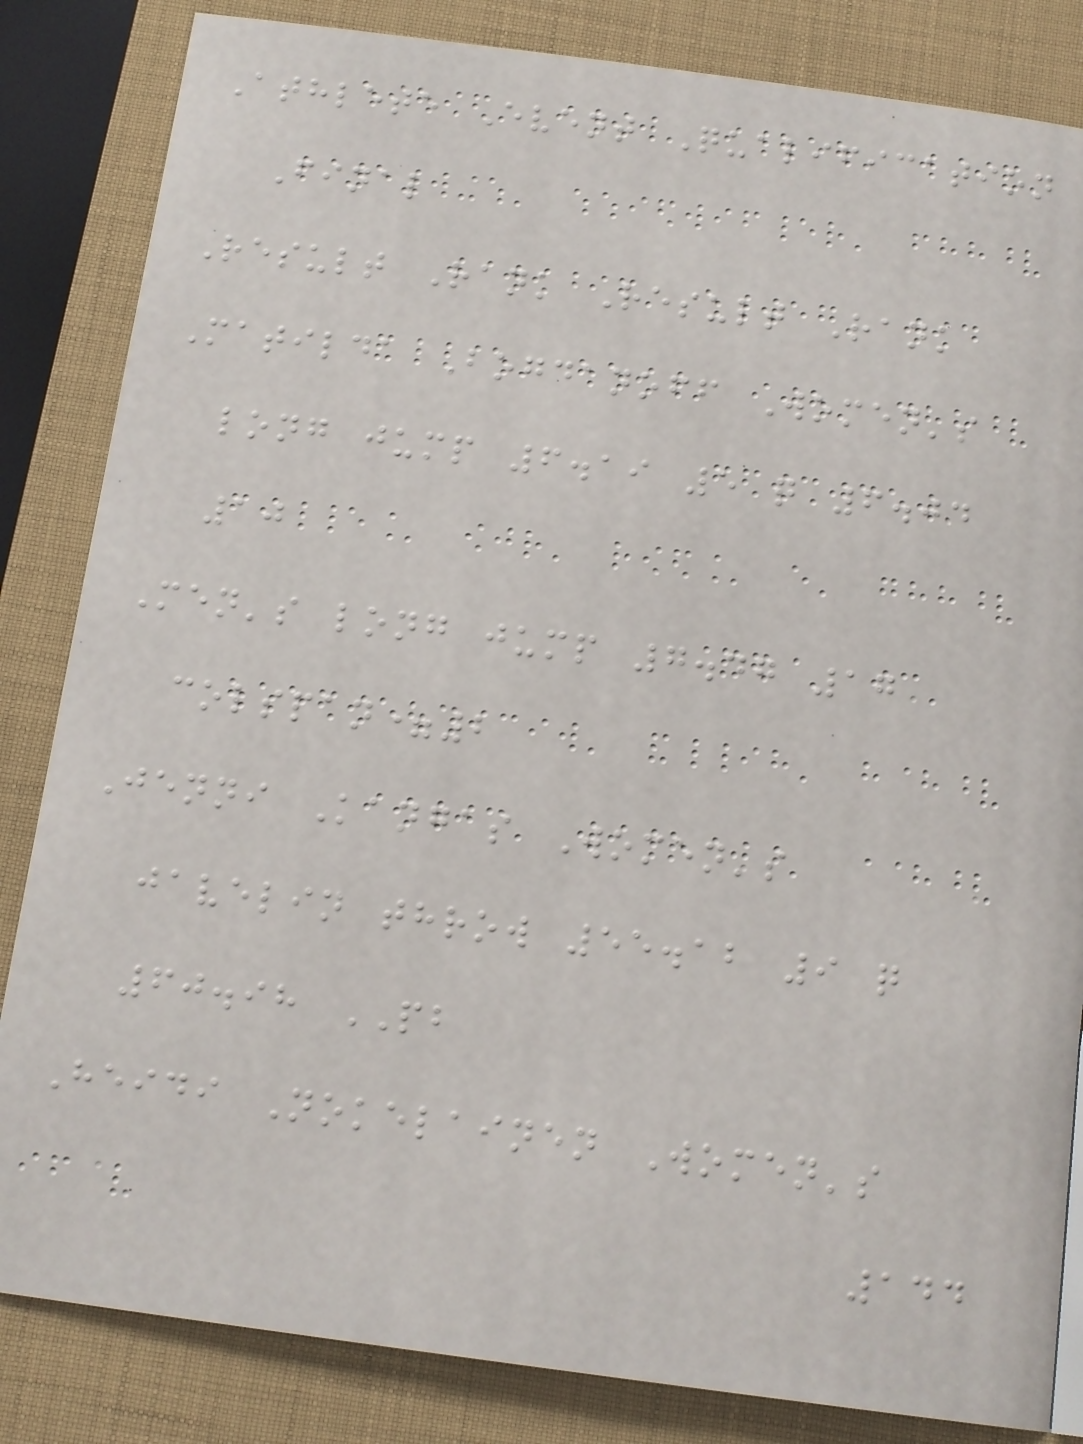Athlete Event Qualification
Final
Result Rank Result Rank
Matilda Bogdanoff Women's
long jump 6.19 5 q 6.04
10
Men's long jump 7.47 17
colspan=2
Jenni Kangas Women's
javelin throw 55.12 9 q
60.98 PB
Heidi Nokelainen Women's
144
